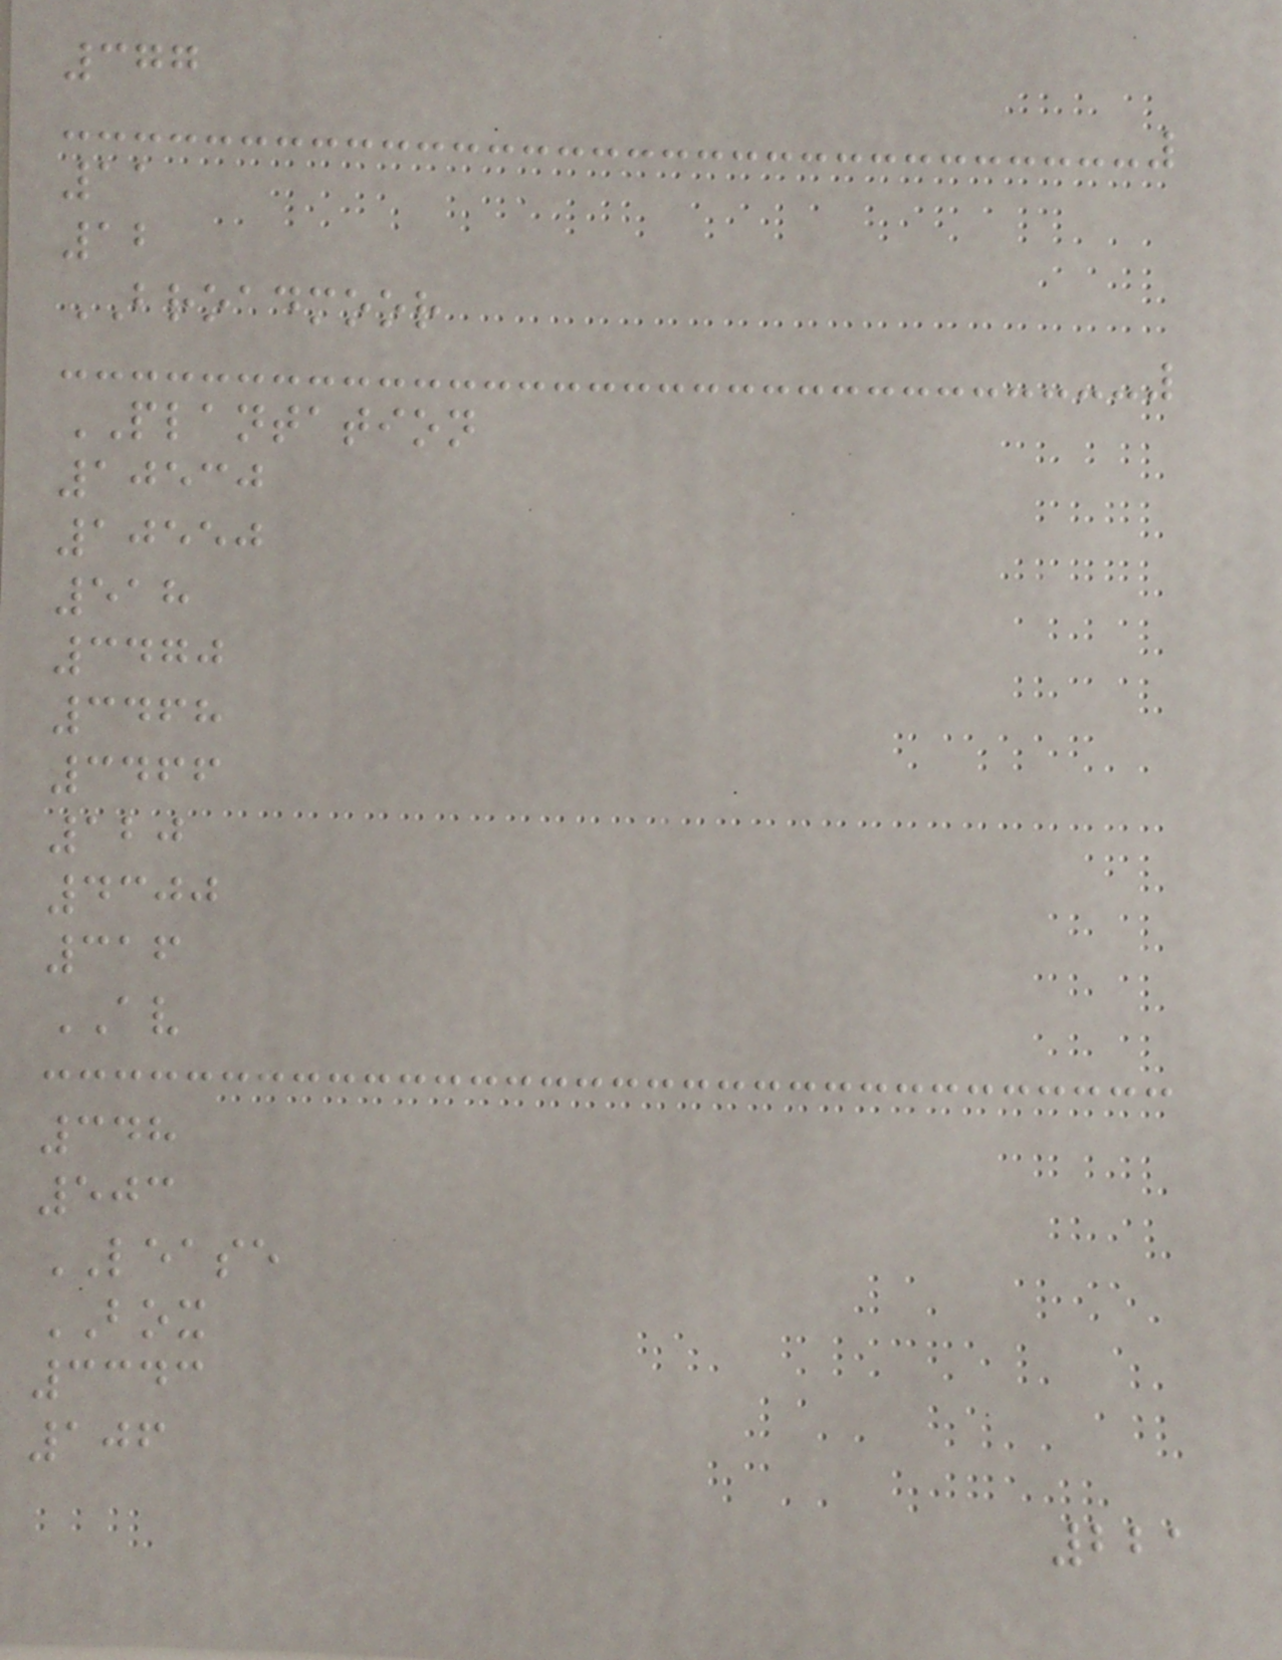377
11
12
BROADMOOR
PLANTATION
10530
10550
518
3470
3468
3466
120
4300
316
AV
348
503
LEASE
BOX
3343
106
221
